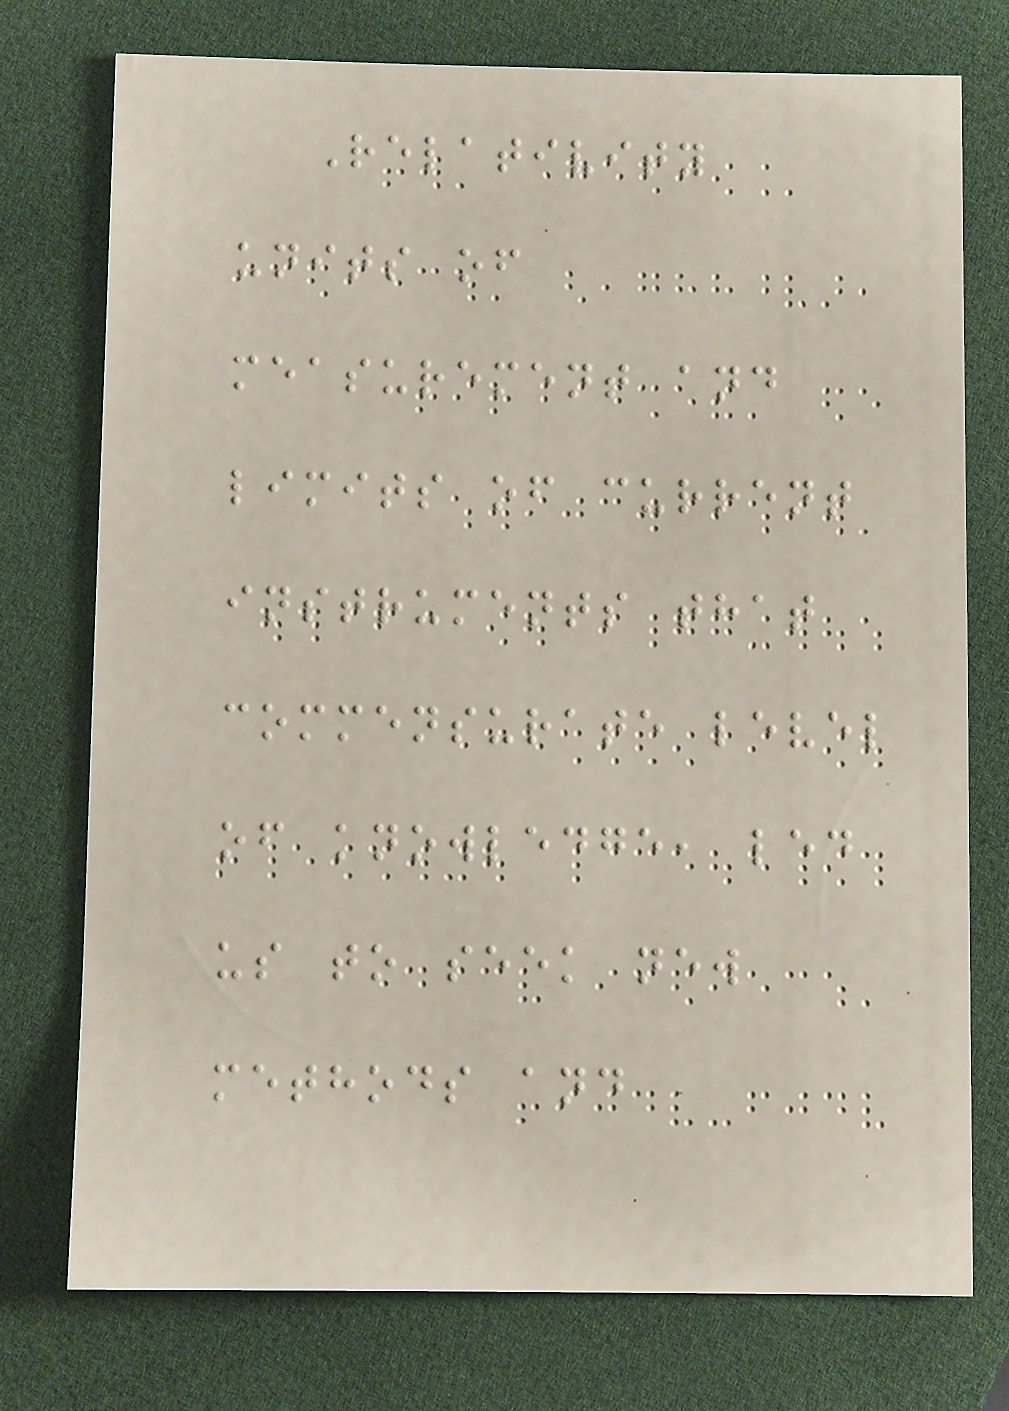Relativity
units of
measurement and
limits of current
instruments that
commensurate level
of knowledge, led
us to seek new
methods and
